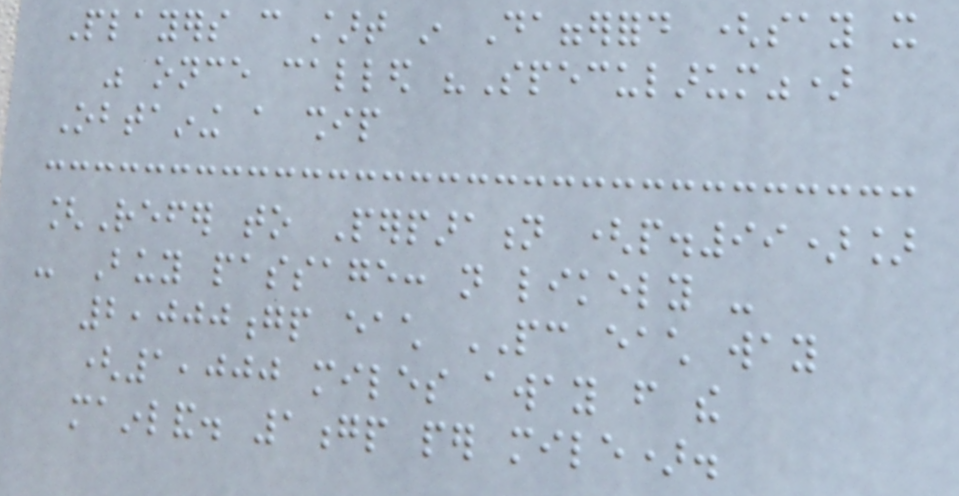Players can start in Daggerford (say it
was once called "Specularum")
Obtaining a ship
[Refer to Perparation (p.99)]
- Buy passage: not likely -
2,000gp each PC each way
(1,000 miles away from the
mainland. 1gp per mile).
